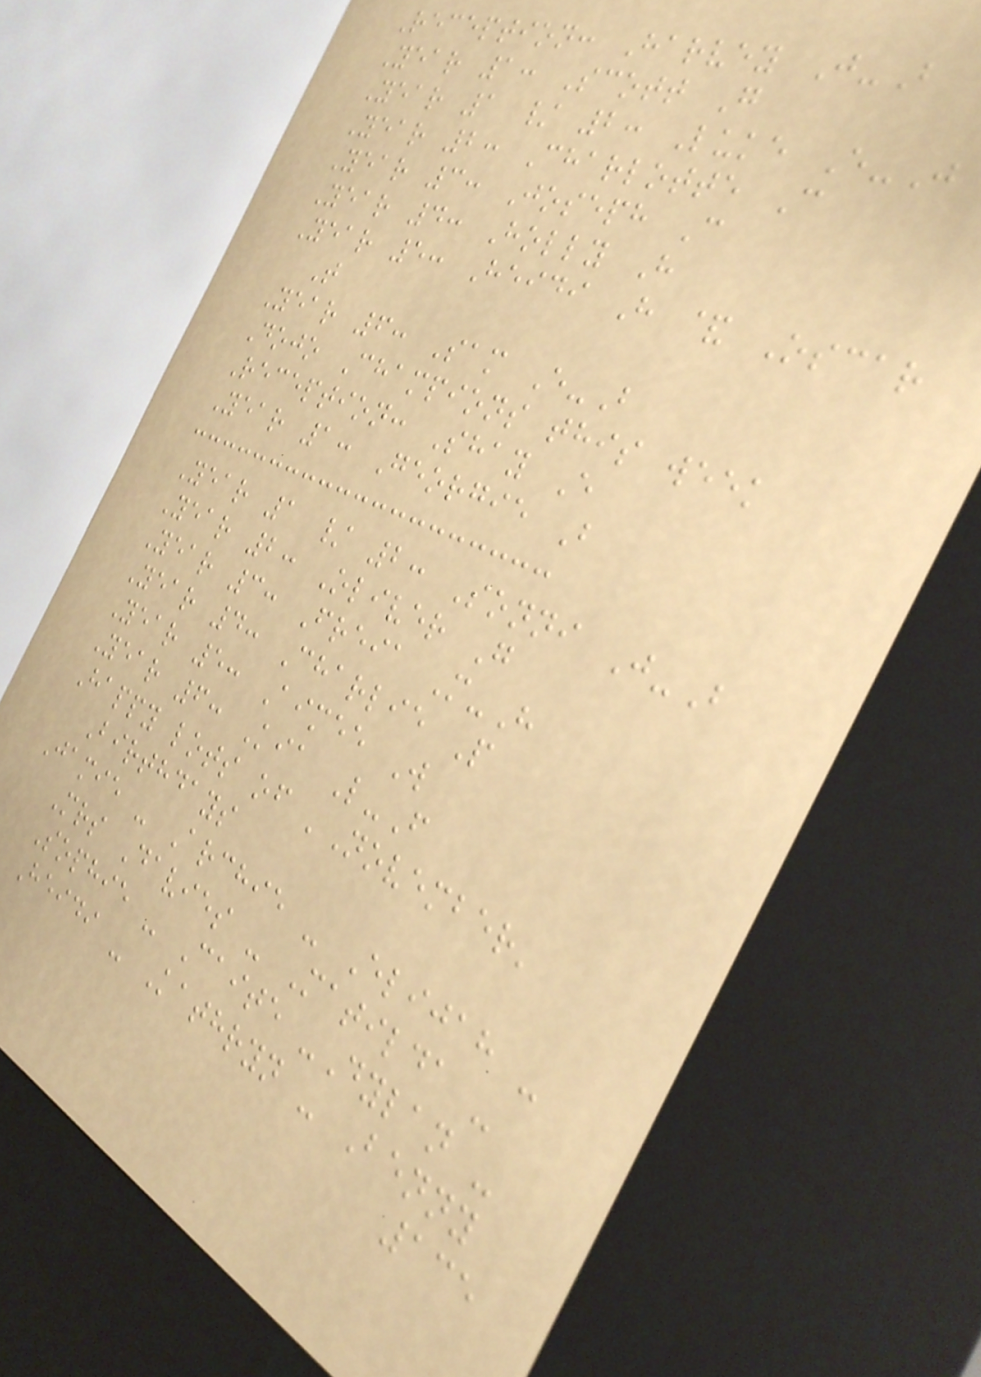Reception: Harvey J-B
Year 1: Scott G
Year 1 / 2: Luke E-J
Year 2: Charlotte C
Year 3: Joseph C
Year 4: Holly H
Year 5: Heidi H & Oscar
T
Year 6: Sam E-B
Dojo Champions this week
Reception: Shay E
Year 1: Georgie B
Year 1 / 2: Sonni J-B
Year 2: Oliver G
Year 3: Freia M-H
Year 4: Charlie P
Year 5: Aimee W
Year 6: Kia L-F
Happy lots of 'November'
Birthdays
Jamie - Archie - Elijah -
Mrs Davies - Matilda -
Sophie - Caite -Dylan -
Heidi - Kathryn - Benny
135
